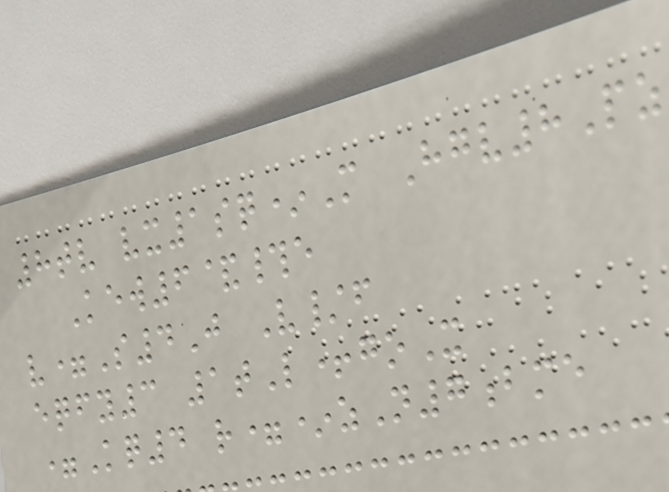8tv vx1sq*M Hgv8Pz
Kew6&#e
v=S4J V/f
eqfy3 1tL+goX
=Kq4 r=*zN7bme
